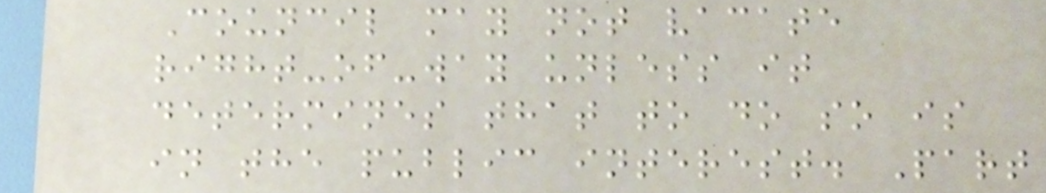Council may not vacate
right-of-way unless it
determines that to do so is
in the public interest. Part
